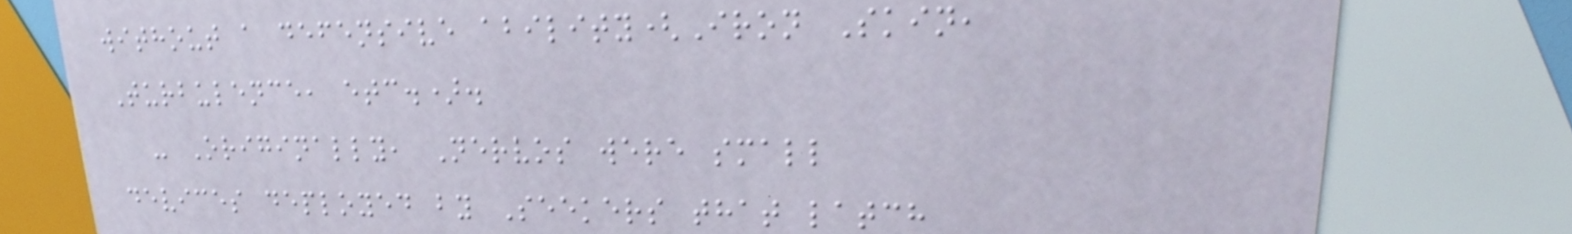without a defensive ability(Iron Skin,
Turbulence, etc.).
- Originally, Nervos were small
devices deployed by Seekers that latch
